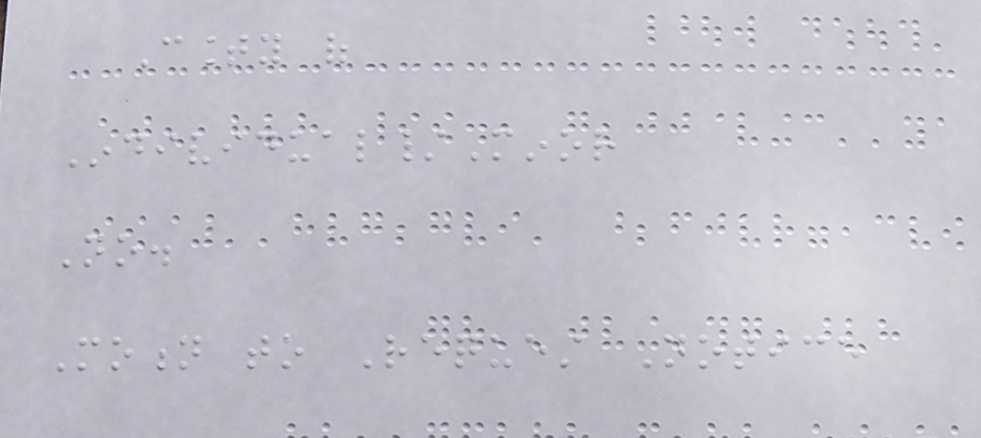County of
Individual/Minor
No.
Motion to Request Notice
